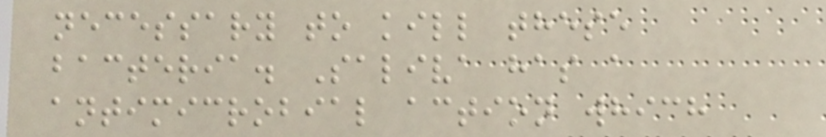necessary to kill these
bacteria. Saliva has a
antimicrobial action which
